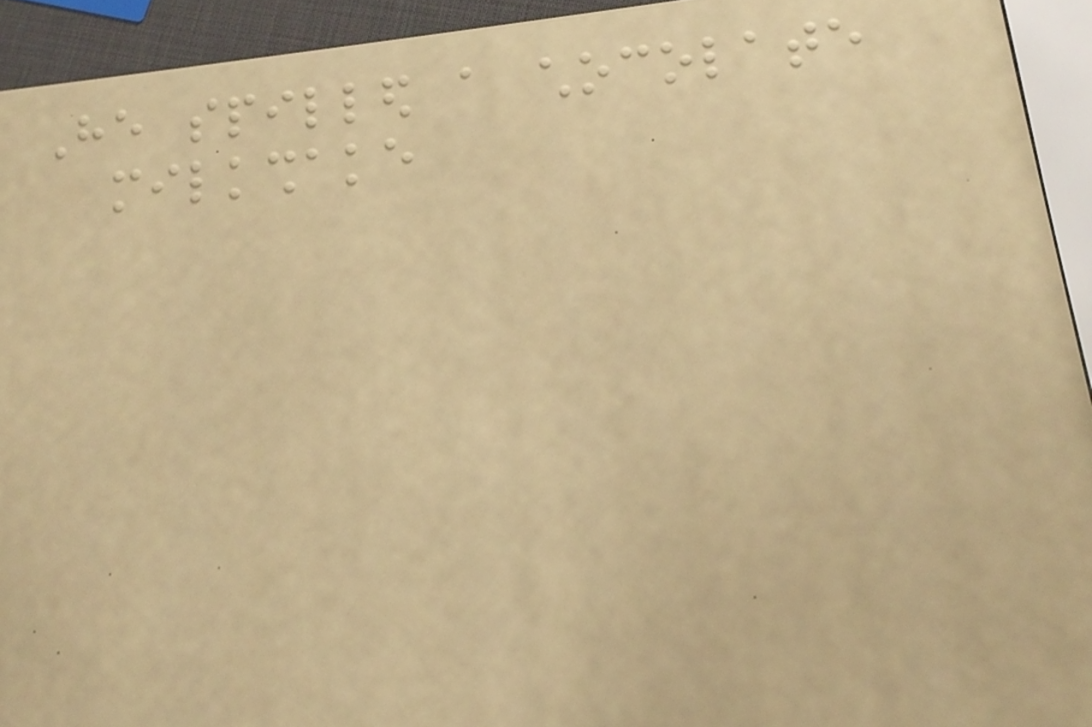He spilled a chocolate
milkshake
